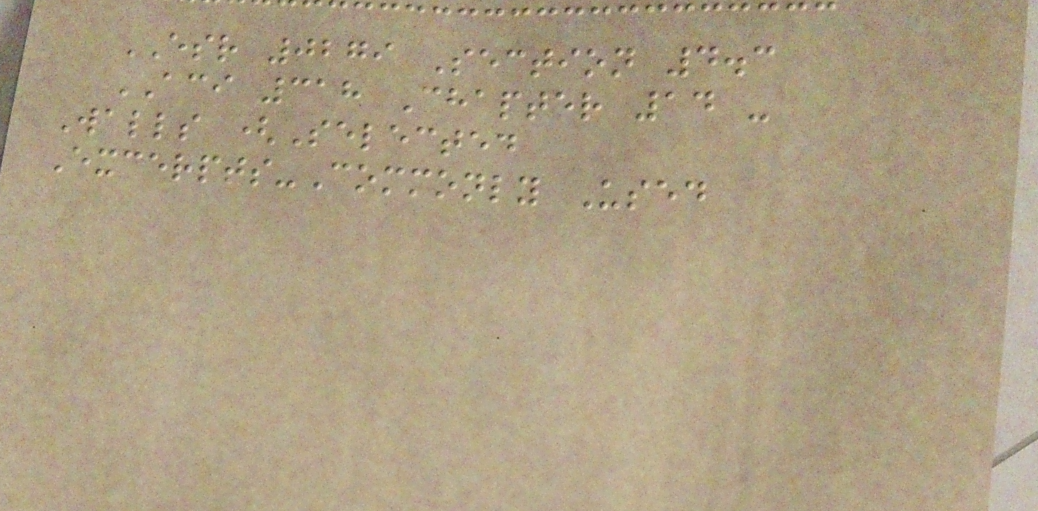ESR 0279 Section 4.3
ACI 318 Chapter 14 -
Walls (Selected
Excerpts-Commonly Used
